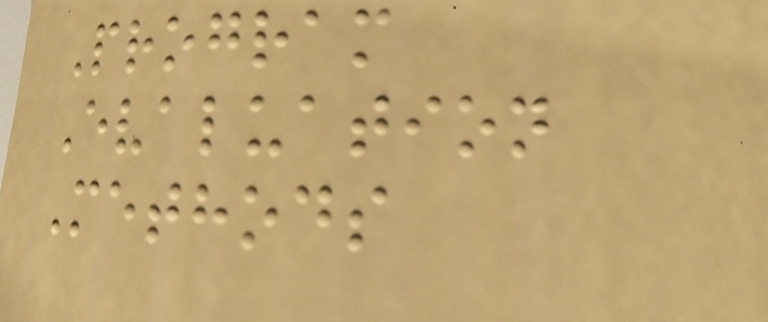Program
Evaluation
Methods
